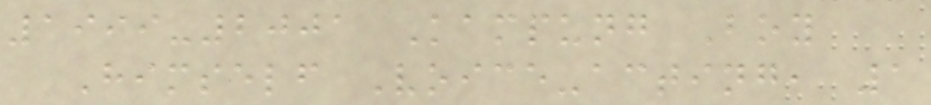1999-2001 Kampung Boy
Himself Voice-acting, 1
